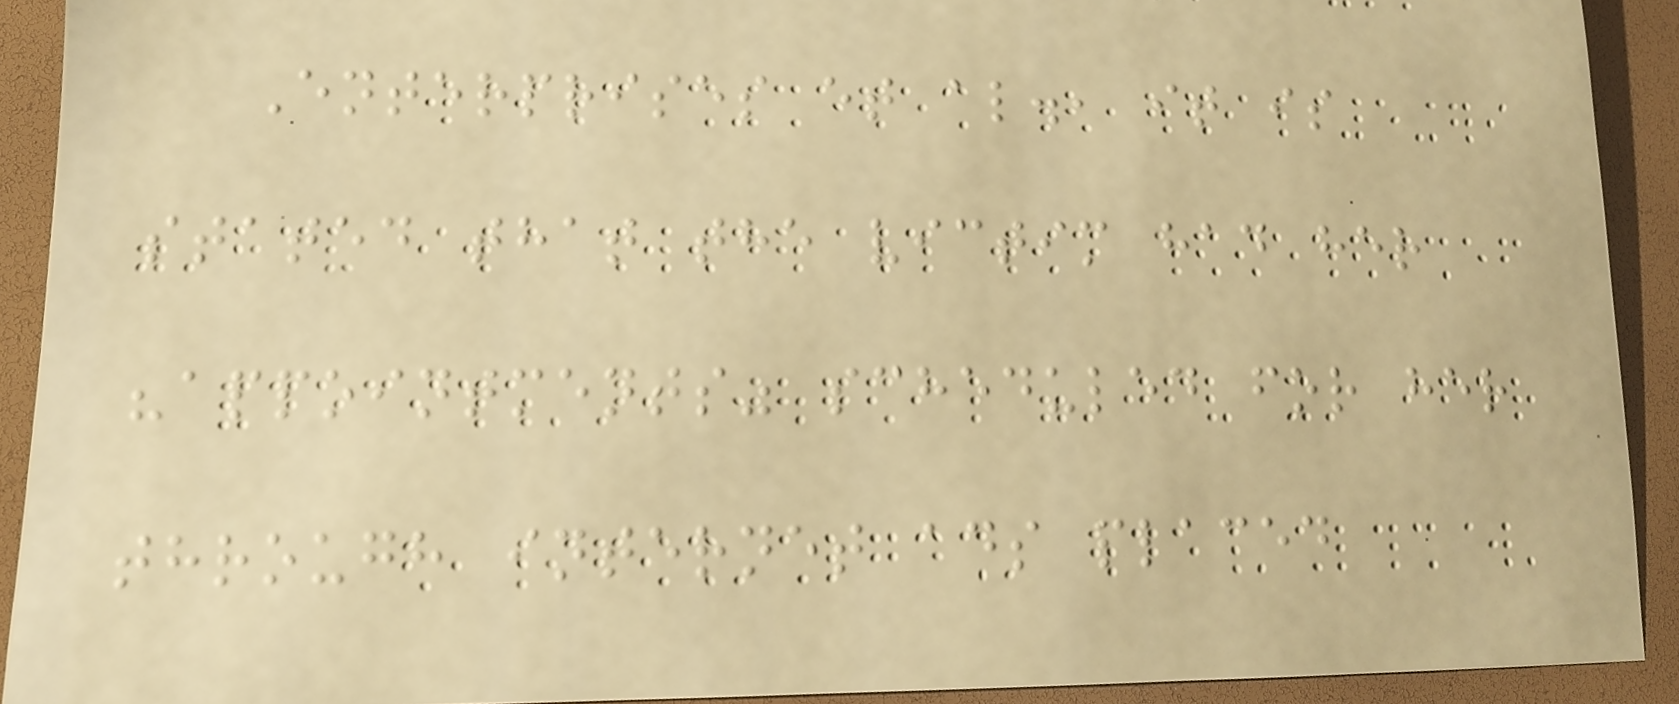Enterprises et al., it is
stated that the victim had her
"appointments" scheduled for her
through internet ads placed
